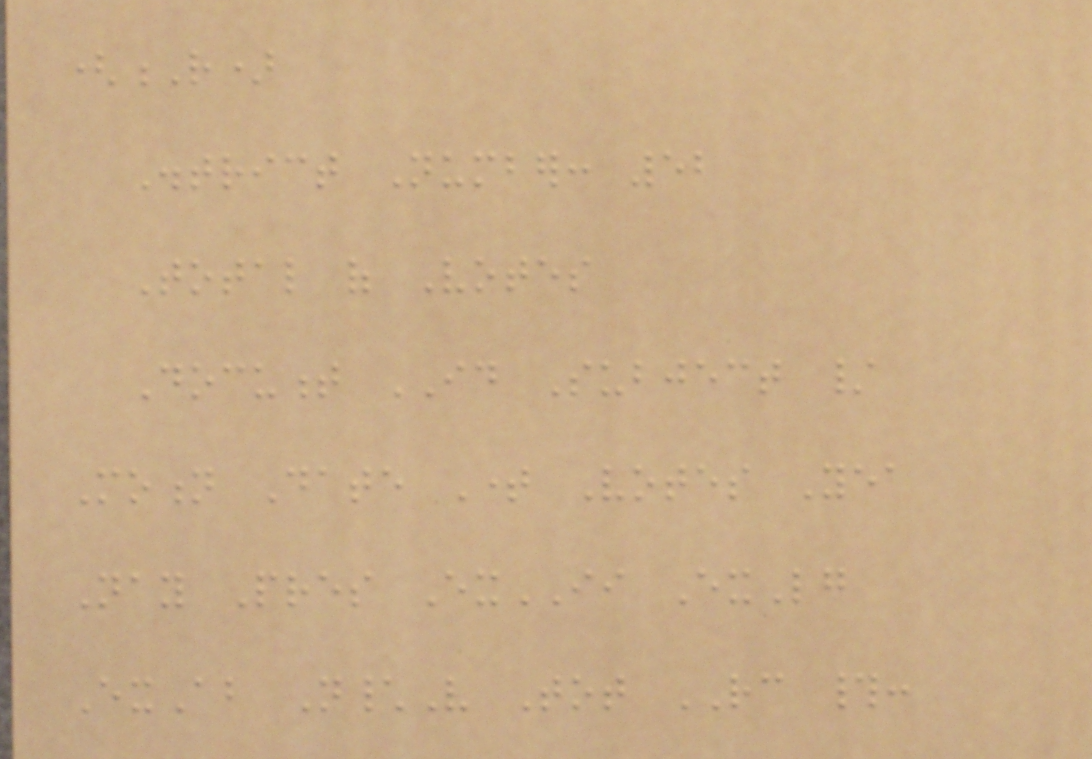(R)
District Number: 52
Total of Votes
Document ID Subject /
Motion Date Time Votes Yea
Nay Pres ExII ExLg
ExAb N\V Tot RC #:
